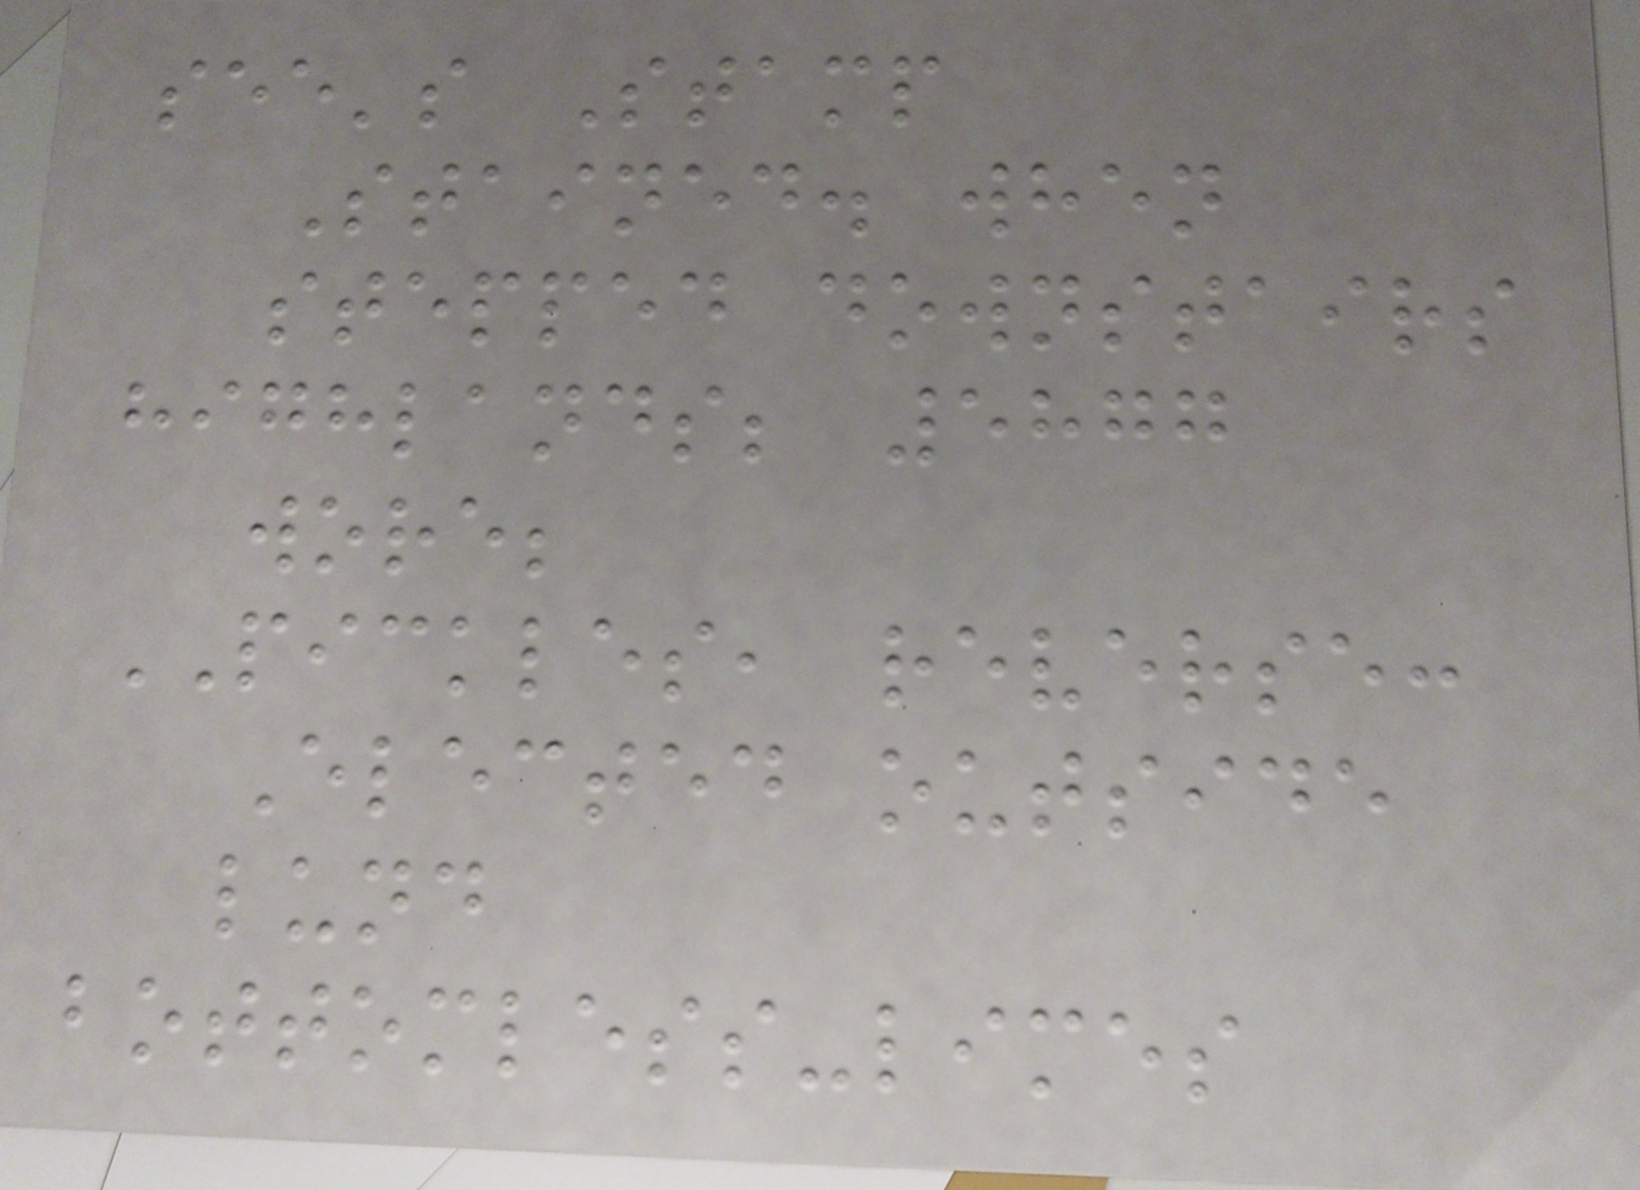see's Stamp
Stained. when
stepped downstairs
highlands; 5877
wore;
PICKLES, reverse:
Elected outside
lund
bottomless-limes
